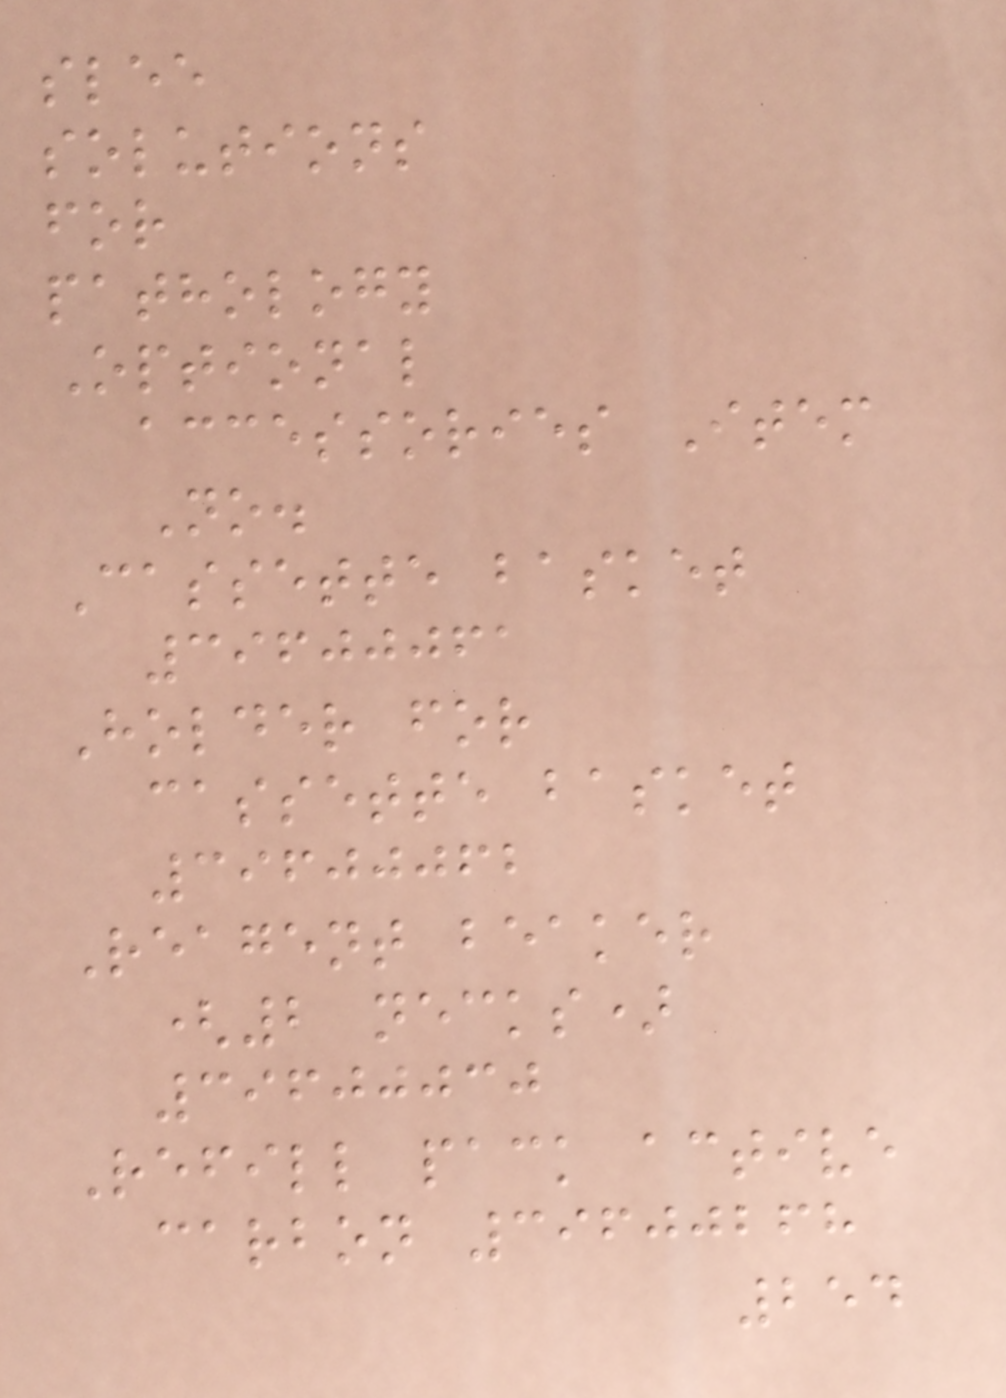slee
solutions
for
pathology
Optional
accessories Item
No.
Cassette basket
39600061
Holder for
cassette basket
39600062
Reagent beaker
(2 necks)
39600030
Refill pack active
carbon 39600268
254
